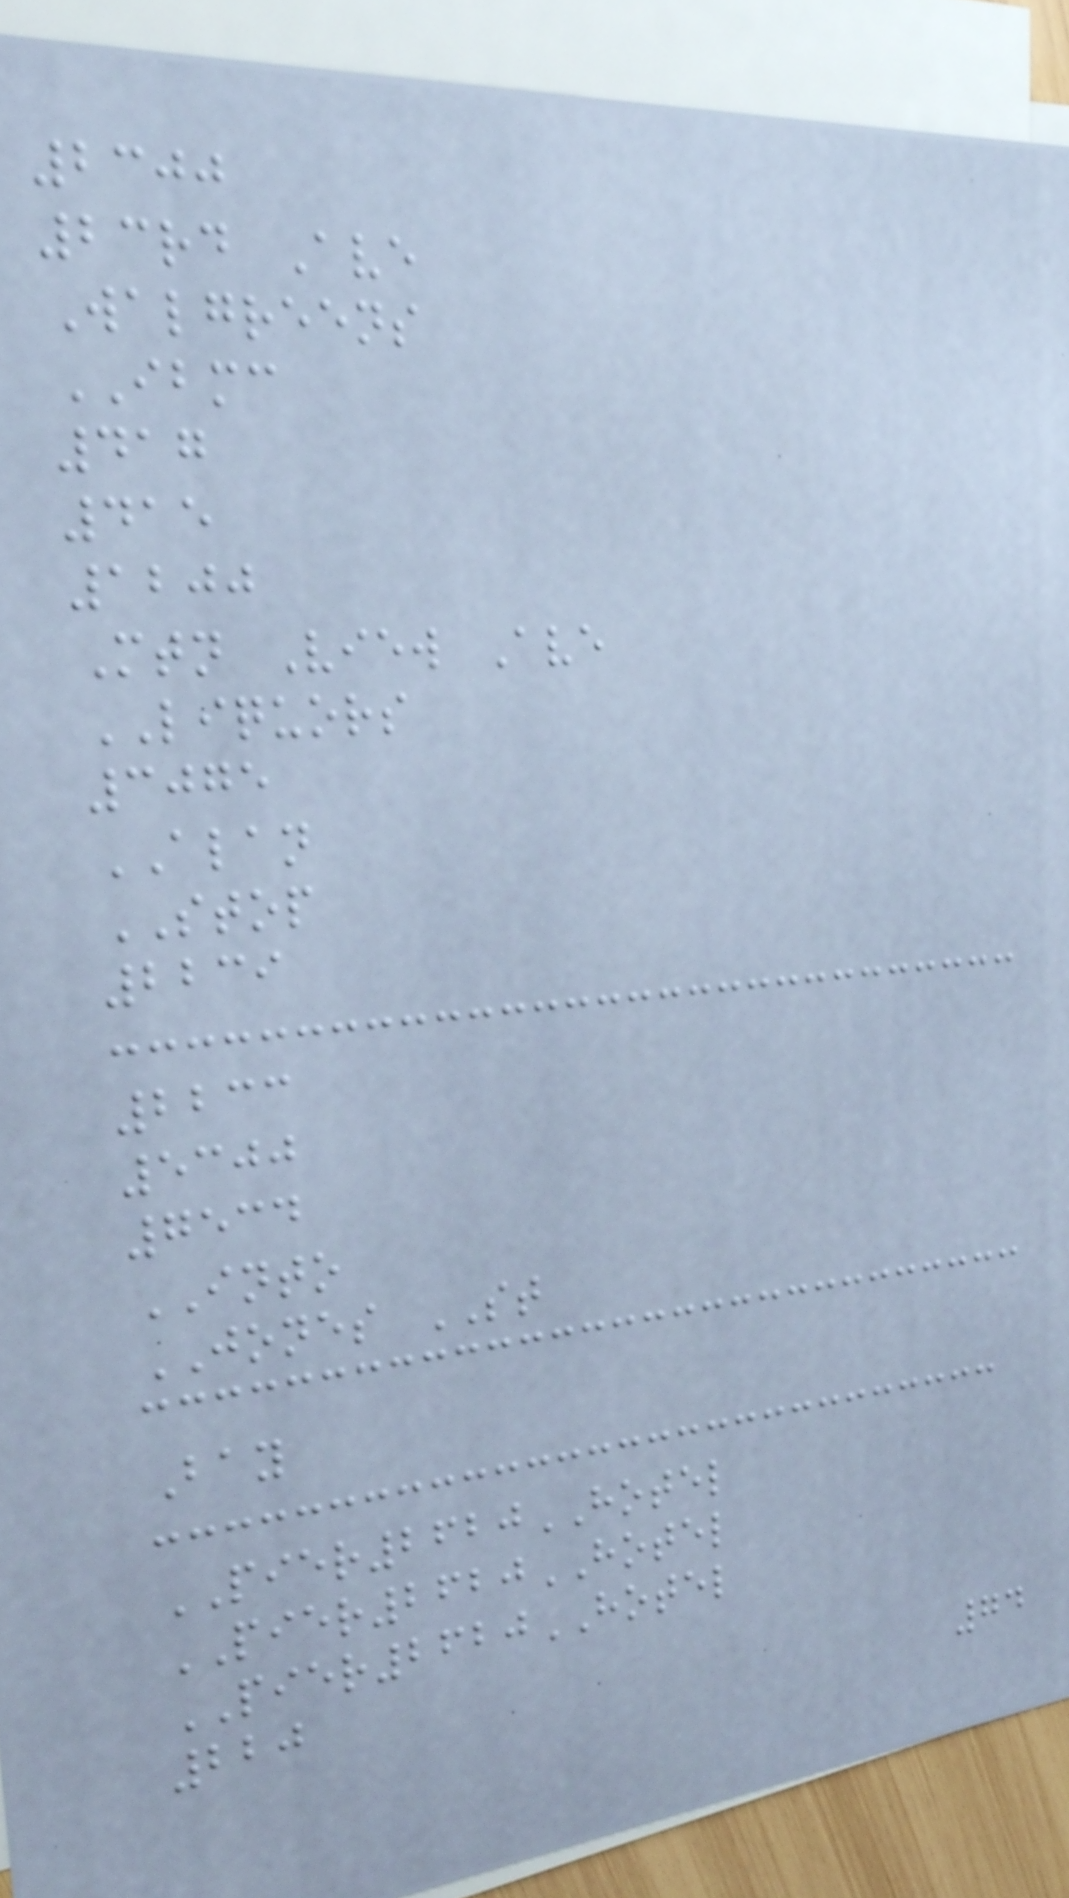2300
23rd Ave
Walgreens
IBMC
417
415
1200
Mtn View Ave
LIQUORS
3075
ALAN
STOP
2239
2233
5300
7534
INTO
JONES ST
Bay
PIER2620HOTEL
PIER2620HOTEL
PIER2620HOTEL
220
74
